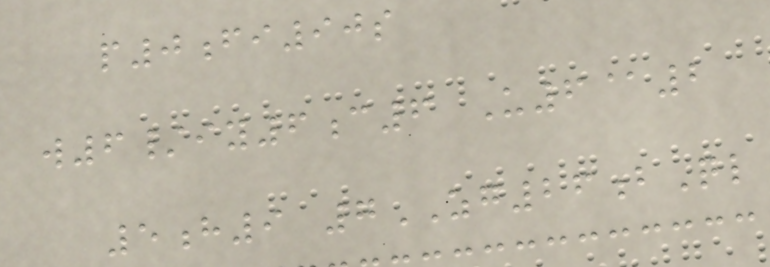p0fi90s
w6/iy6c6 U6@2
5h9 7ZG26bQl
